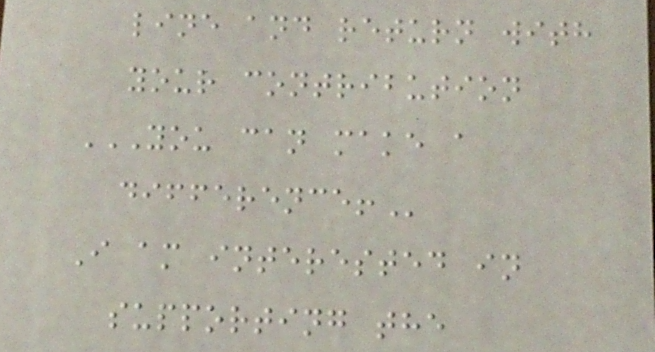line and return with
your contribution
YOU CAN MAKE A
DIFFERENCE!
I am interested in
supporting the
